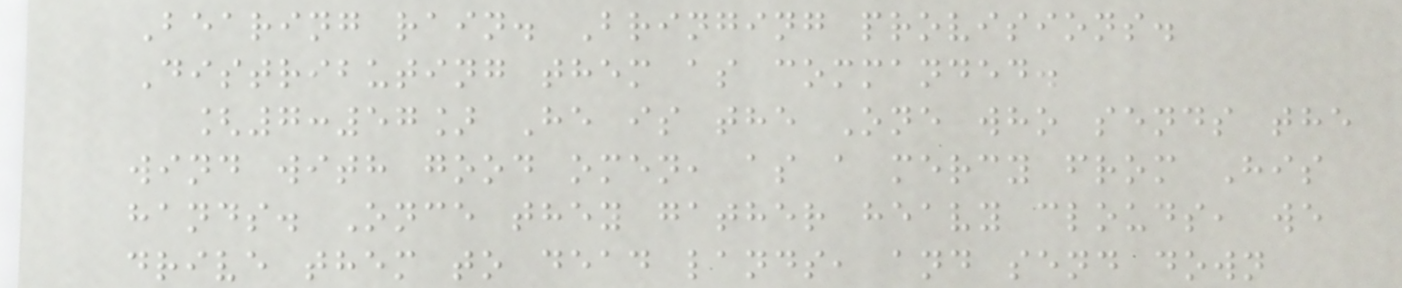Bearing rain. Bringing provisions.
Distributing them as commanded.
[7:57] He is the One who sends the
wind with good omen, as a mercy from His
hands. Once they gather heavy clouds, we
drive them to dead lands, and send down
